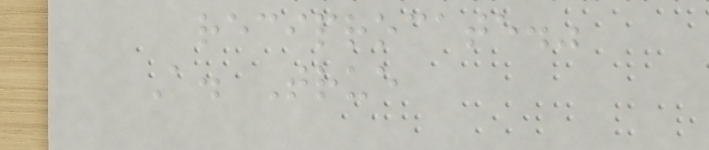reciprocate."
A. True
